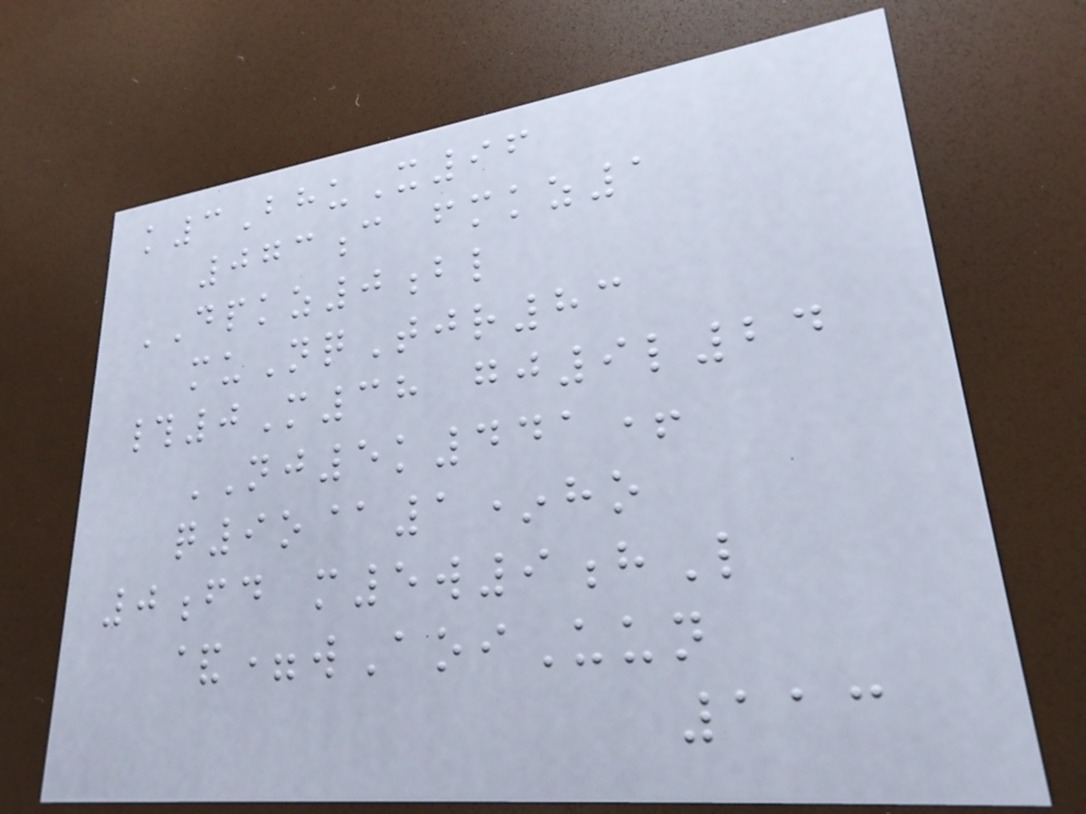k3BhuX96
073c fmkz1
DPKZ0bl
muNqTjr83
#0M38 gj9l24
NJ5k441+
q9o@1*ho
0fd m5w9hL
&=wAoiUun
113
